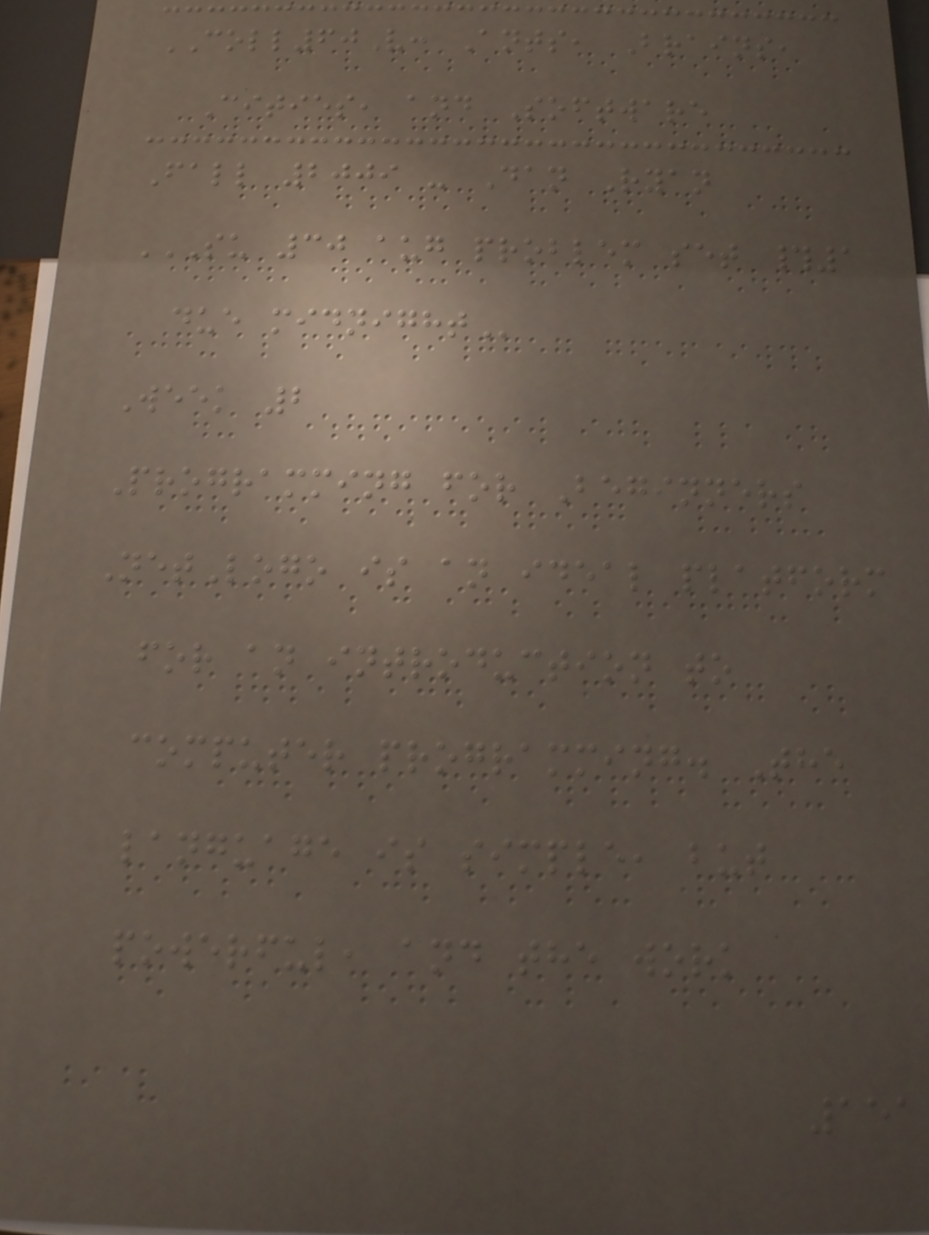COLL60V: Ants, Brains,
Cities, and Software
Fall 2009 - Dan Ryan
SU 30 AUG PROBLEM SET #1
DUE MIDNIGHT
Week 2
Programming for Beginners
NetLogo is an ideal platform
for an introduction to
computer programming. The
language is simple, but
powerful, and the work
151
